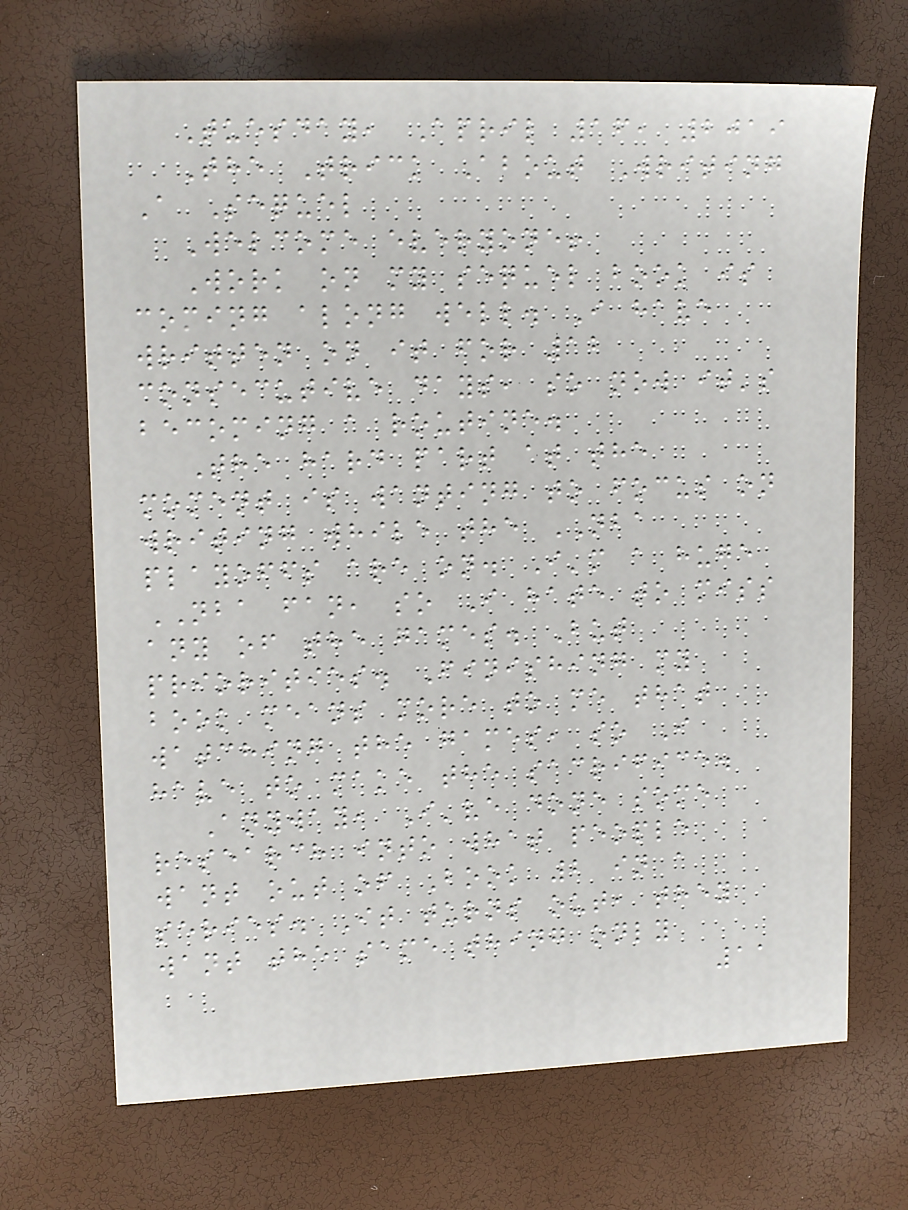Tuesday, April 16, 2019
The Trick About Writing
A Sequel
Welcome everyone!
Work on my sequel book is
coming along well. I have
written on it for 12
consecutive days, so now it's
becoming a routine.
The hard part at the
moment is wanting to focus on
writing while the NBA
playoffs are on. I'm a huge
NBA fan, so I hate to miss
any of the games. But
priorities. Finishing my
book means more to me that
watching the games, so I
have to make the sacrifice.
Anyway, I've done some
research into what people
want out of Book 2 in a
series. It turns out, they
want the same thing only
11
